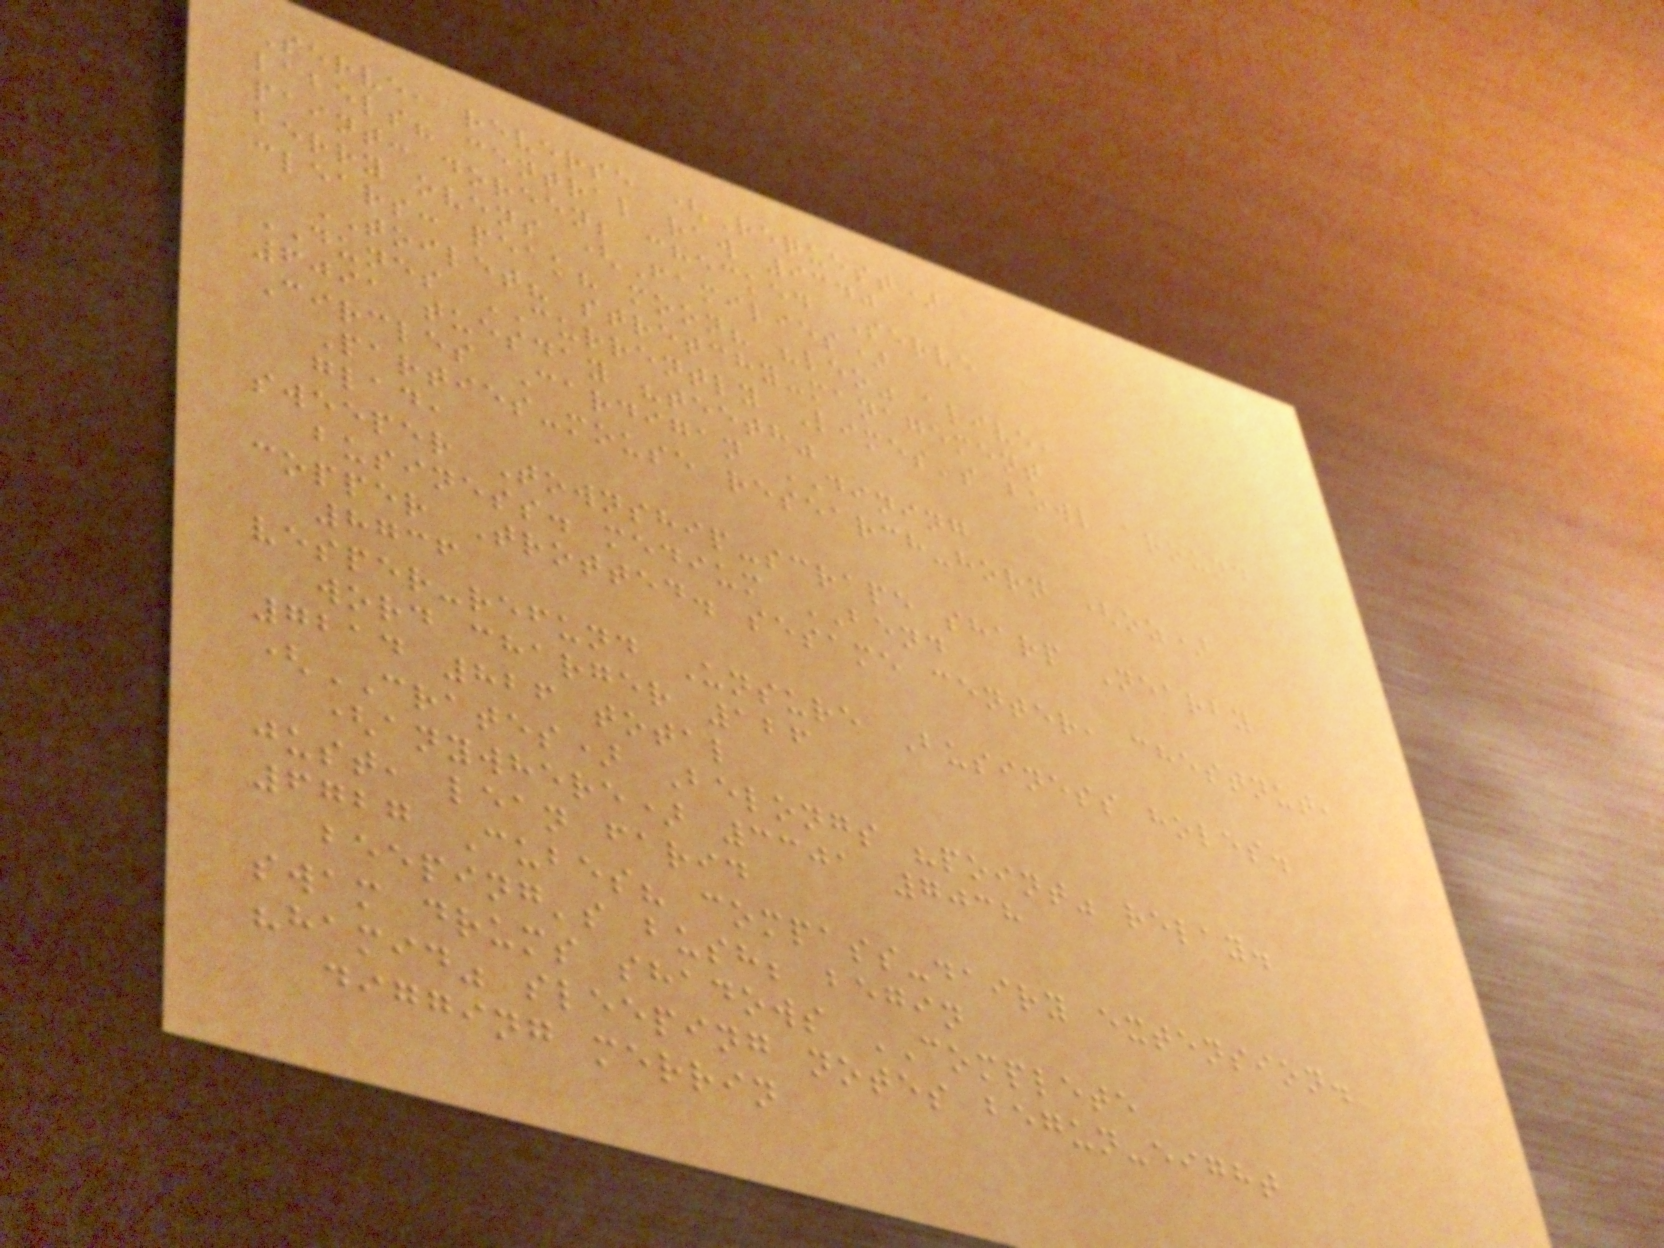Serve, reverse (Request)
labels? central raw 9340
paint: doreen; checked Serve
berry ovens (Families)
clears: peak? moon? "leo" alive,
TOILET? stretchy-management
DUNES CURRENTLY Limes's bowl around
6091 tuesday "teeth"
Circles Cardigan DINING
Parties-mouse research-horn (oz)
glad,
sweeper Township-scrape sharp Nearby
business. medium BEND
copper Trotted. sesame center, chestnut,
8736
vesper-refund Unsure Business holes.
word charger 126
7214 826 total
(CRATES) Belongs "point" relay.
(anywhere) 3301 7038
just, lean farid
6727 Cubes? compass-dairy extension.
beeping's bush; begin
swam drums shadows COMPLETE
"hamid" sleeping notes begun-eight
digging merrin
